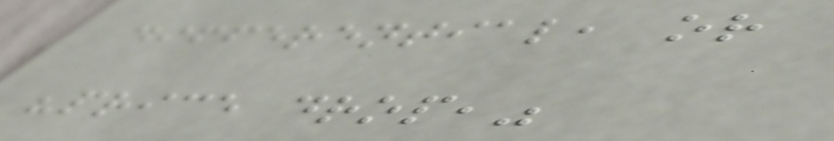differential, or
"price drop,"
